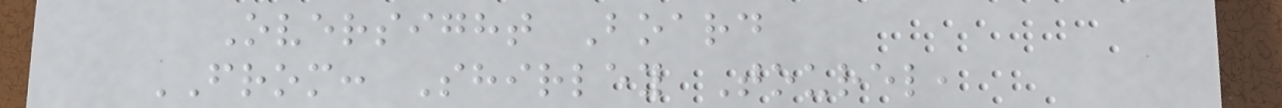Oversight Board
FROM: Shirley Tourel,
